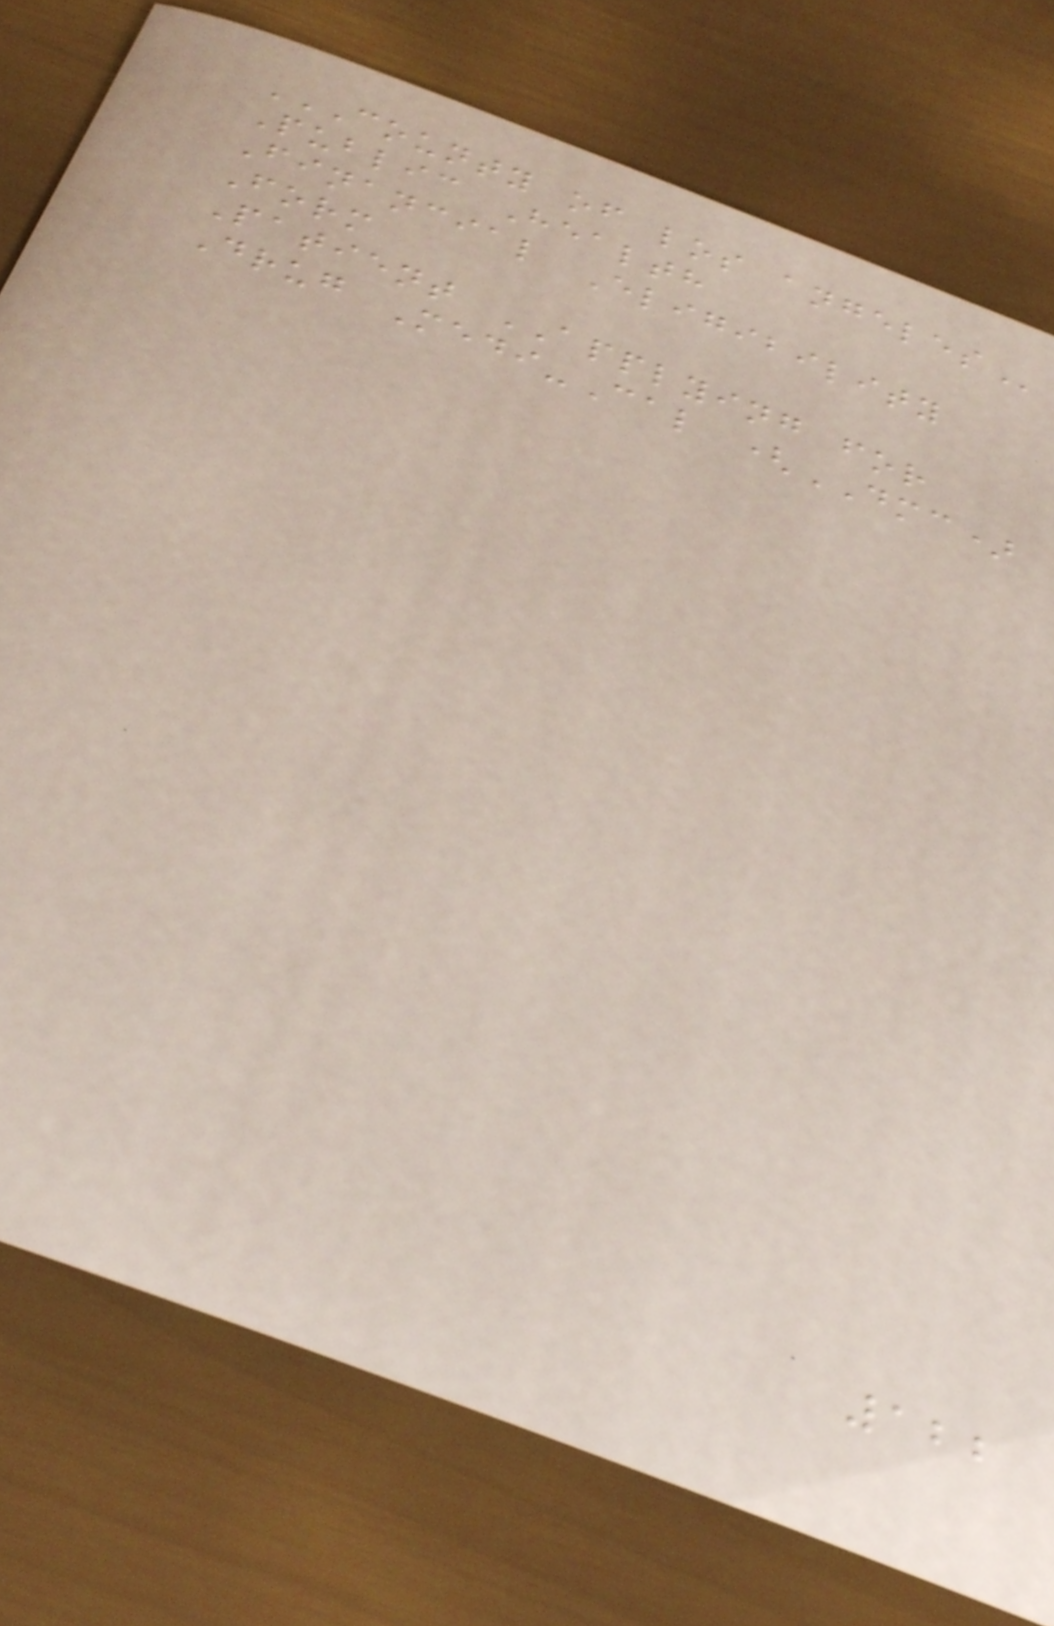COUNTY OF LOS ANGELES
Public Health
Financial Eligibility
Form
Patient APPLYING for
Drug Medi-Cal (DMC)
122
